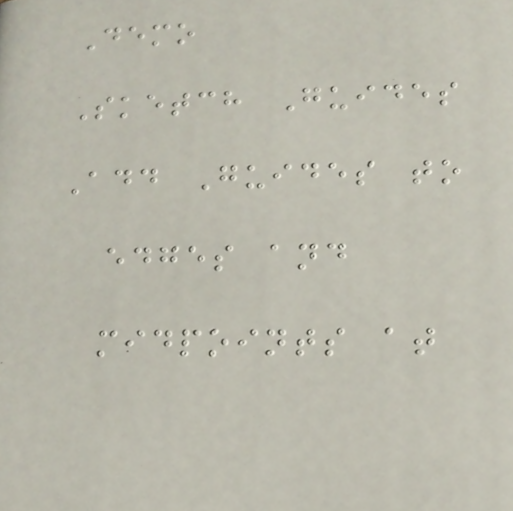Demo
Sketch Guides
Add Guides to
edges and
midpoints at
